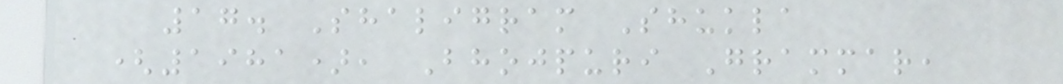17. Shaligram Shukla
(1981), Bhojpuri Grammar,
